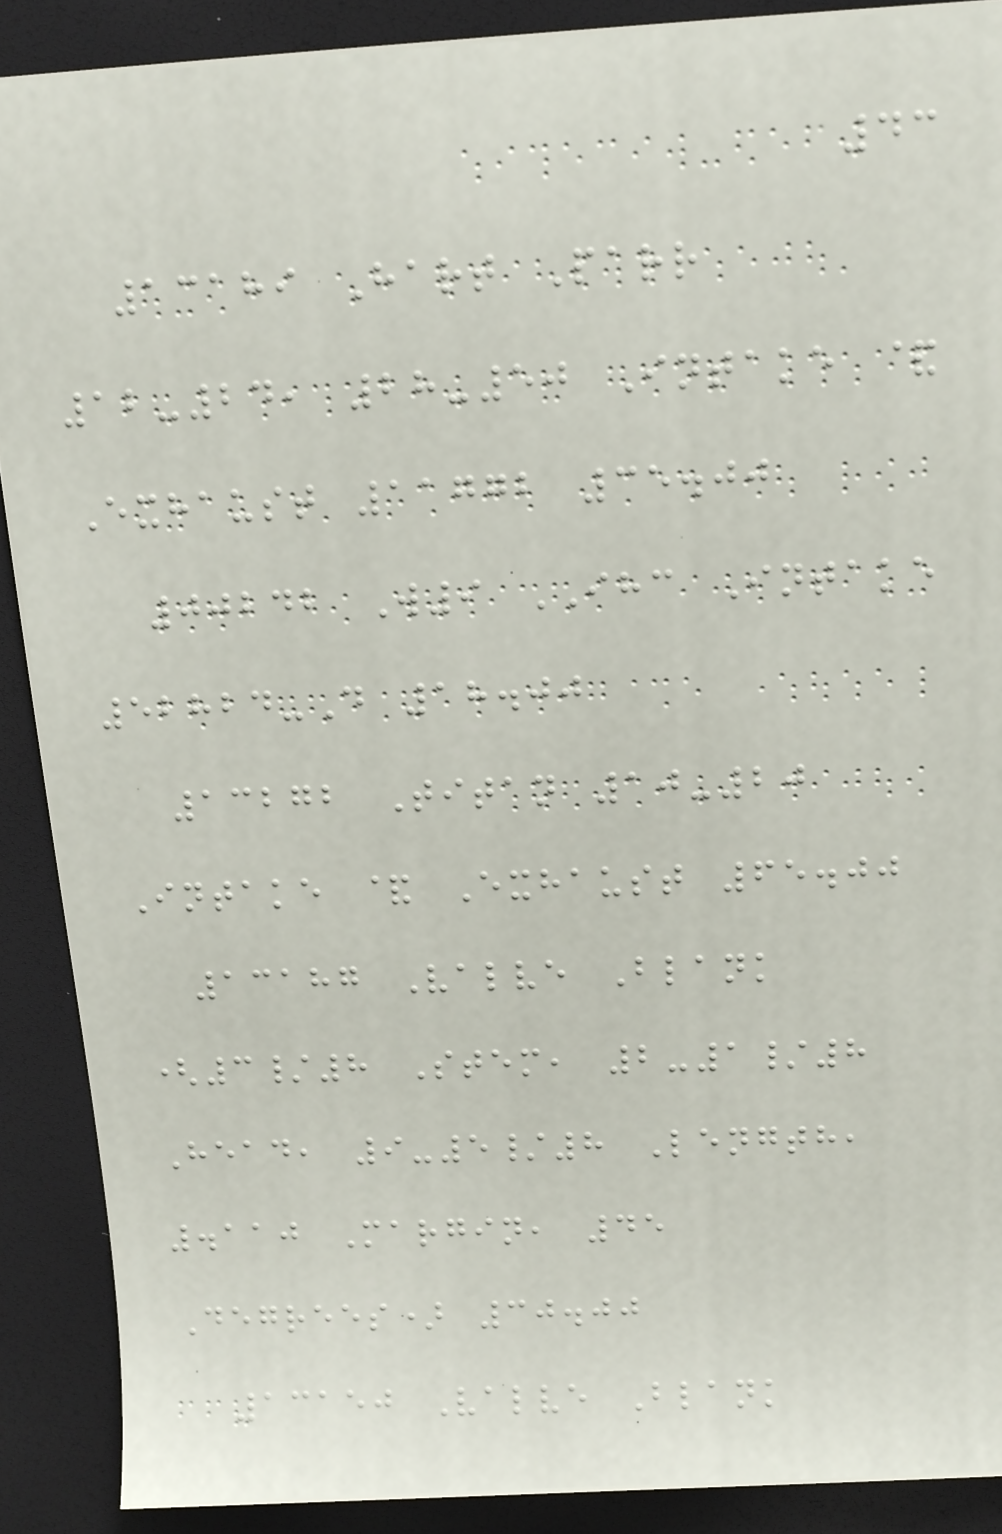43
13189 Hart Parr
12-24, 28-50 Intake &
Exhaust 11772 35.00
00242 W9 IHC Intake
52824-D 18.00
13272 Titan 10-20
Intake & Exhaust 65.00
13187 Valve Blank
(3/8 Stem, 2-1/8
Head, 9-5/8 Length,
.110 Margin, 45
Degrees) 30.00
13150 Valve Blank
